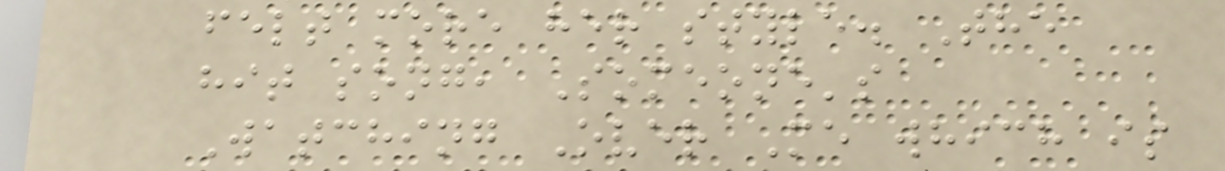felt more her style. The
hit song, Someone's
Watching Over Me which is
